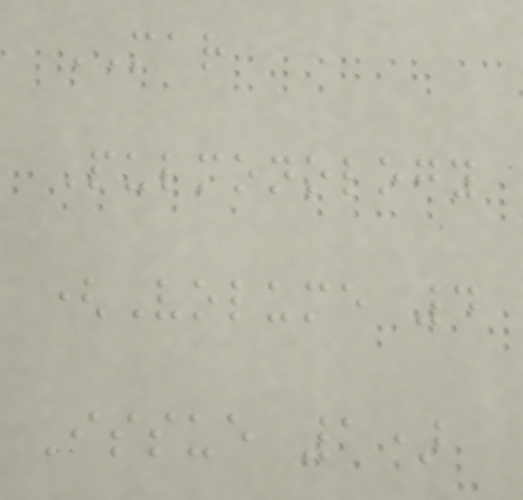MAR
Pulmonology
(Volume 4
Issue 1)
